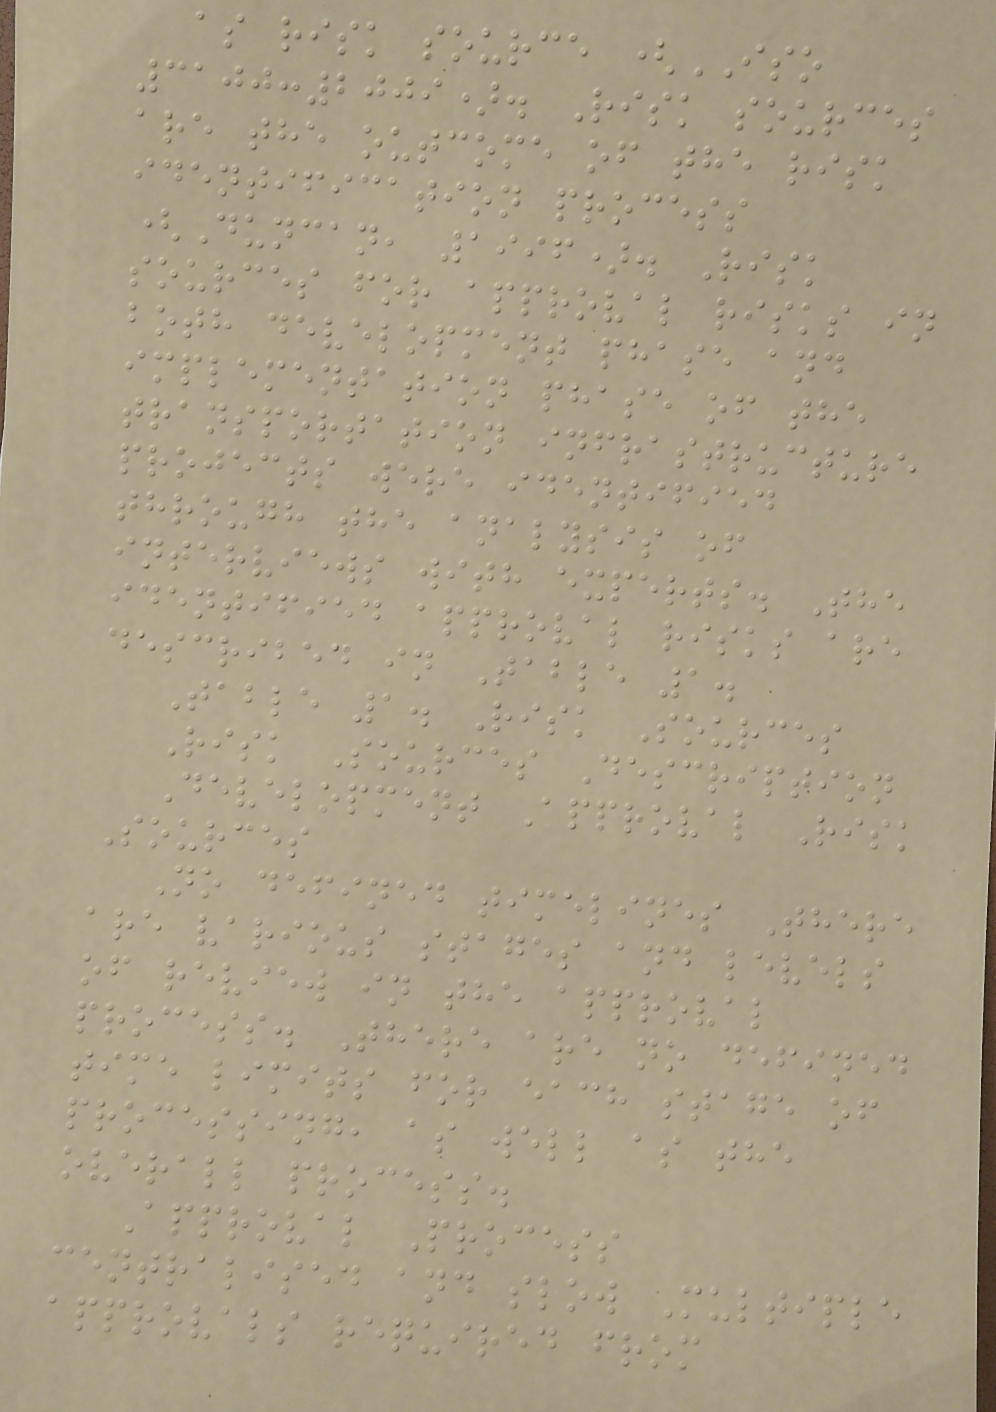as risk source (ISO
3100:2009). Risk sources
are the outcome of the risk
identification process
(Duncan, 1996). Risk
sources for approval risks in
both development phase and
implementation phase of the
transportation infrastructure
projects were identified
through the analysis of
interviews with experts. The
identified approval risks are
described in Table 1.
Table 1. Risk Sources
Risk Sources Description
Development Approval Risk
Sources
No defined timelines There
are various stages and levels
of review in the approval
process. There are no defined
time limits for each stage of
processing, as well as the
overall process.
Approval Process
centralised and slow Multiple
approvals required from
